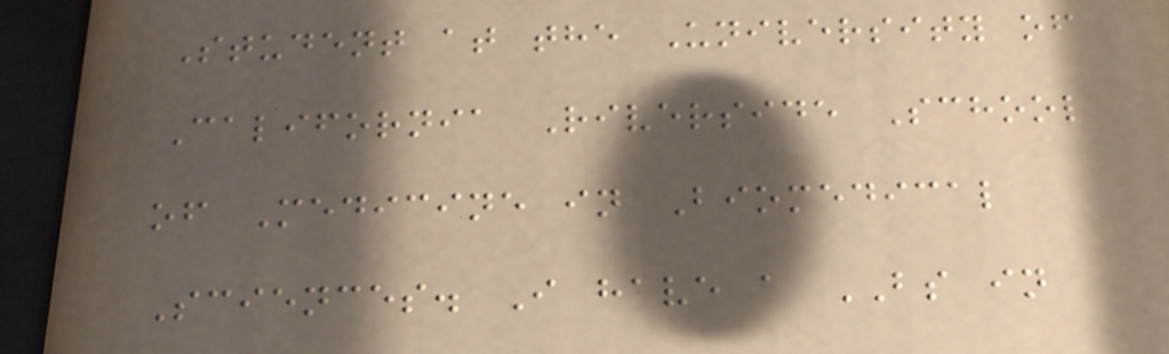Student at the University of
California Riverside School
of Medicine in Biomedical
Sciences. I have a BS in
